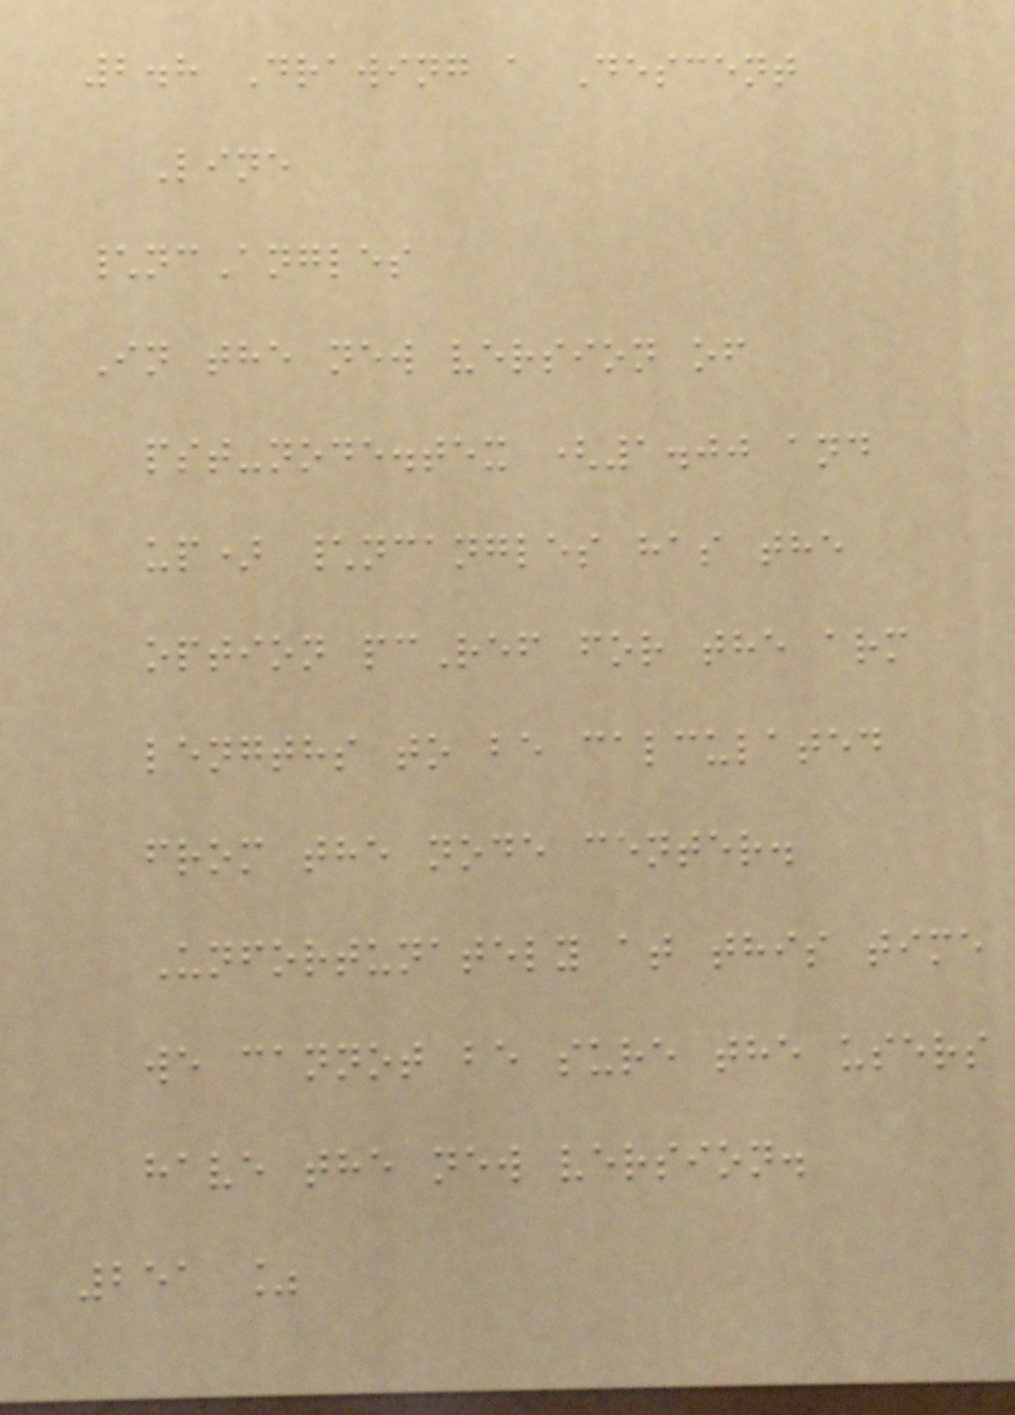2.8 Drawing a Descent
Line
\ncAngles
In the new version of
pst-node.tex (1.00 and
up) \ncangles has the
option pcRef for the arm
lengths to be calculated
from the node center.
Unfortunately at this time
we cannot be sure the users
have the new version.
251 %
